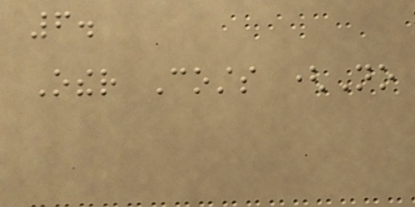6.
Other Costs (No
